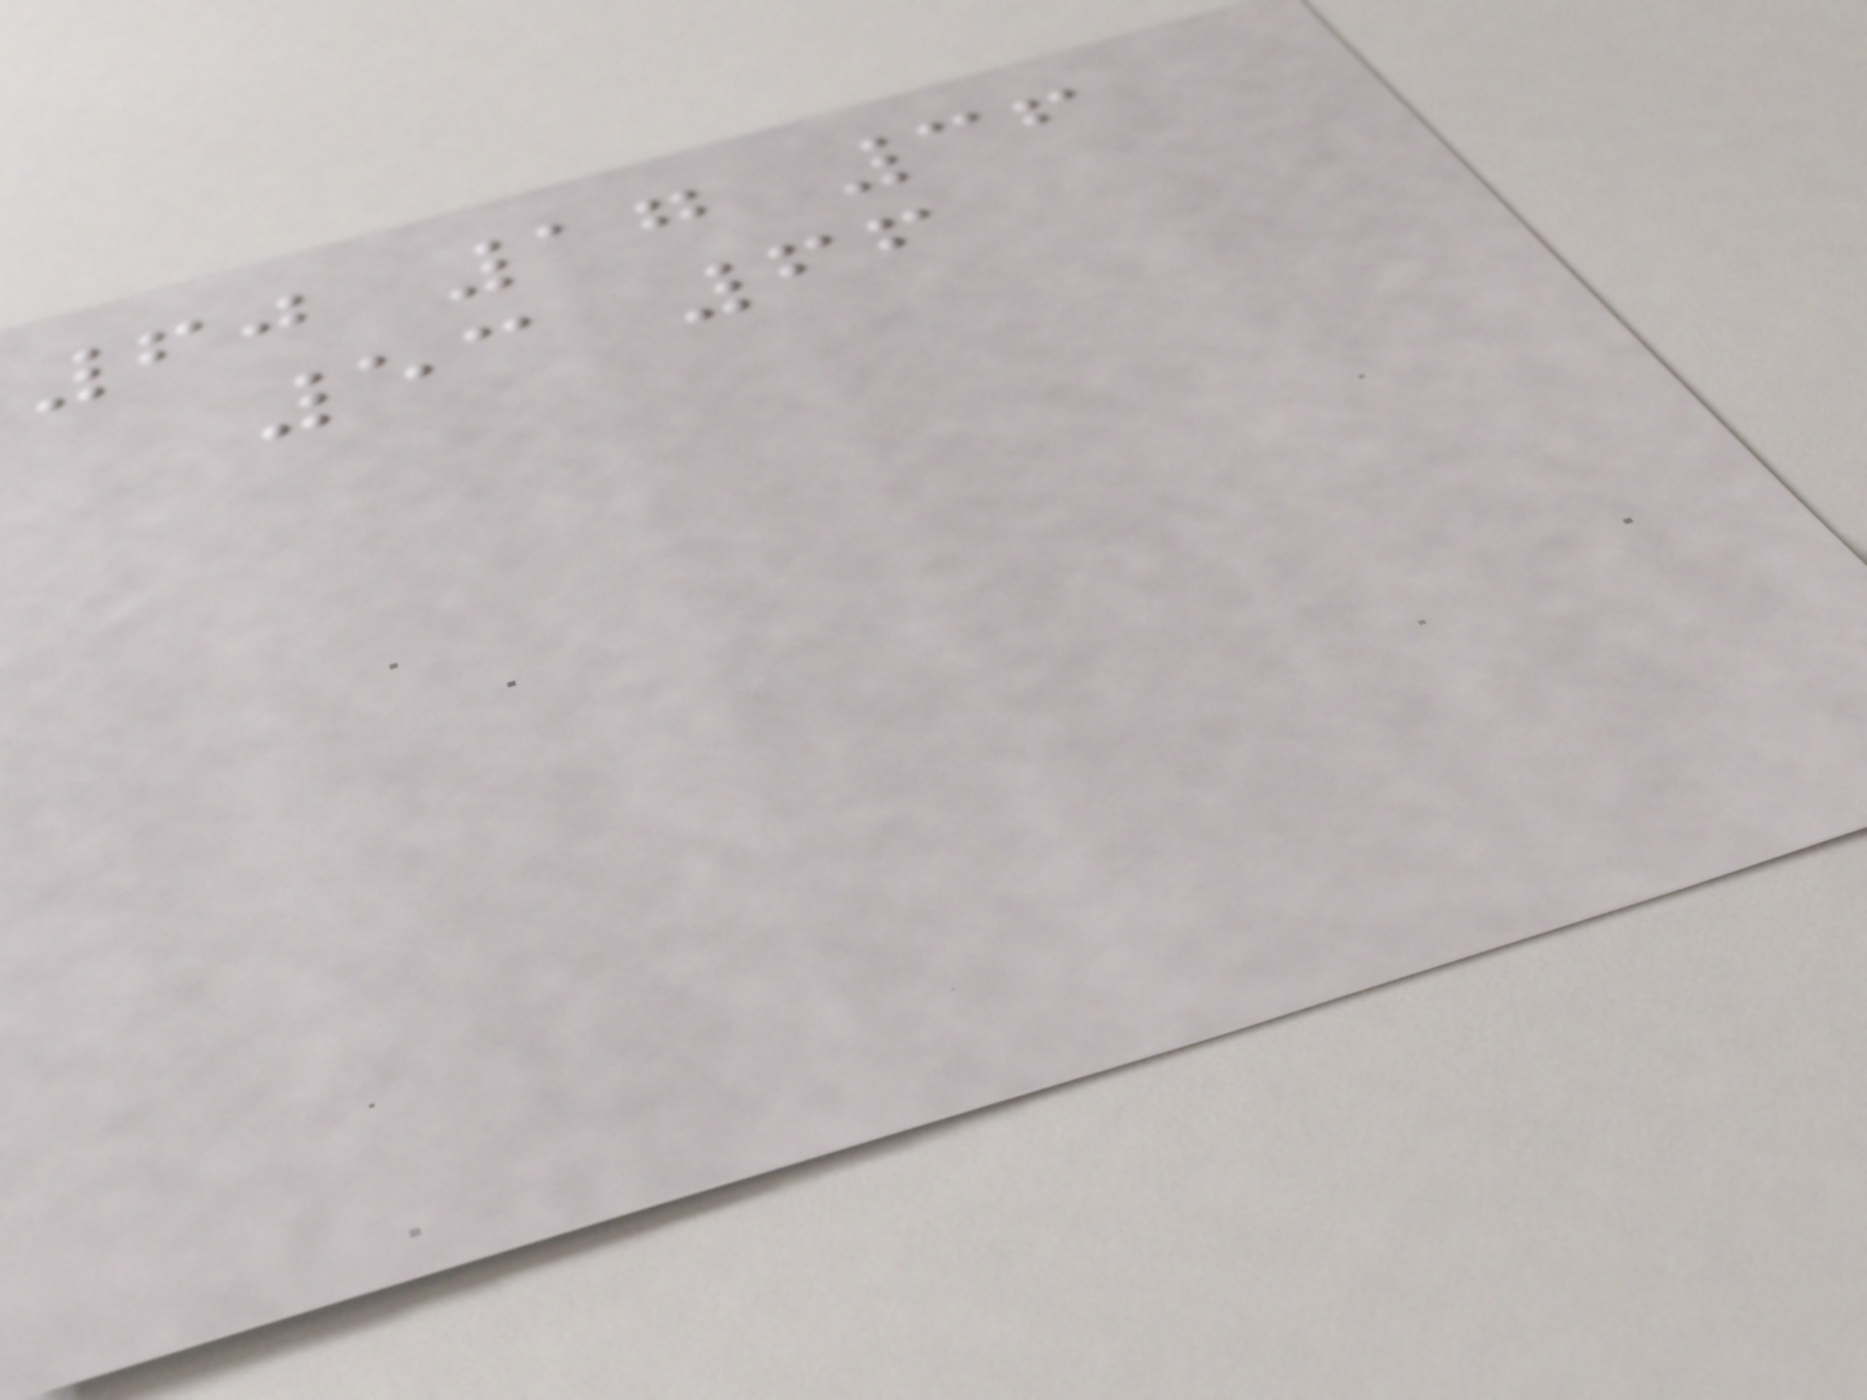60 17 36
53 66
